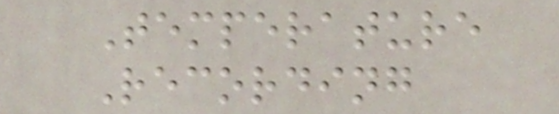Temperature
Recording
